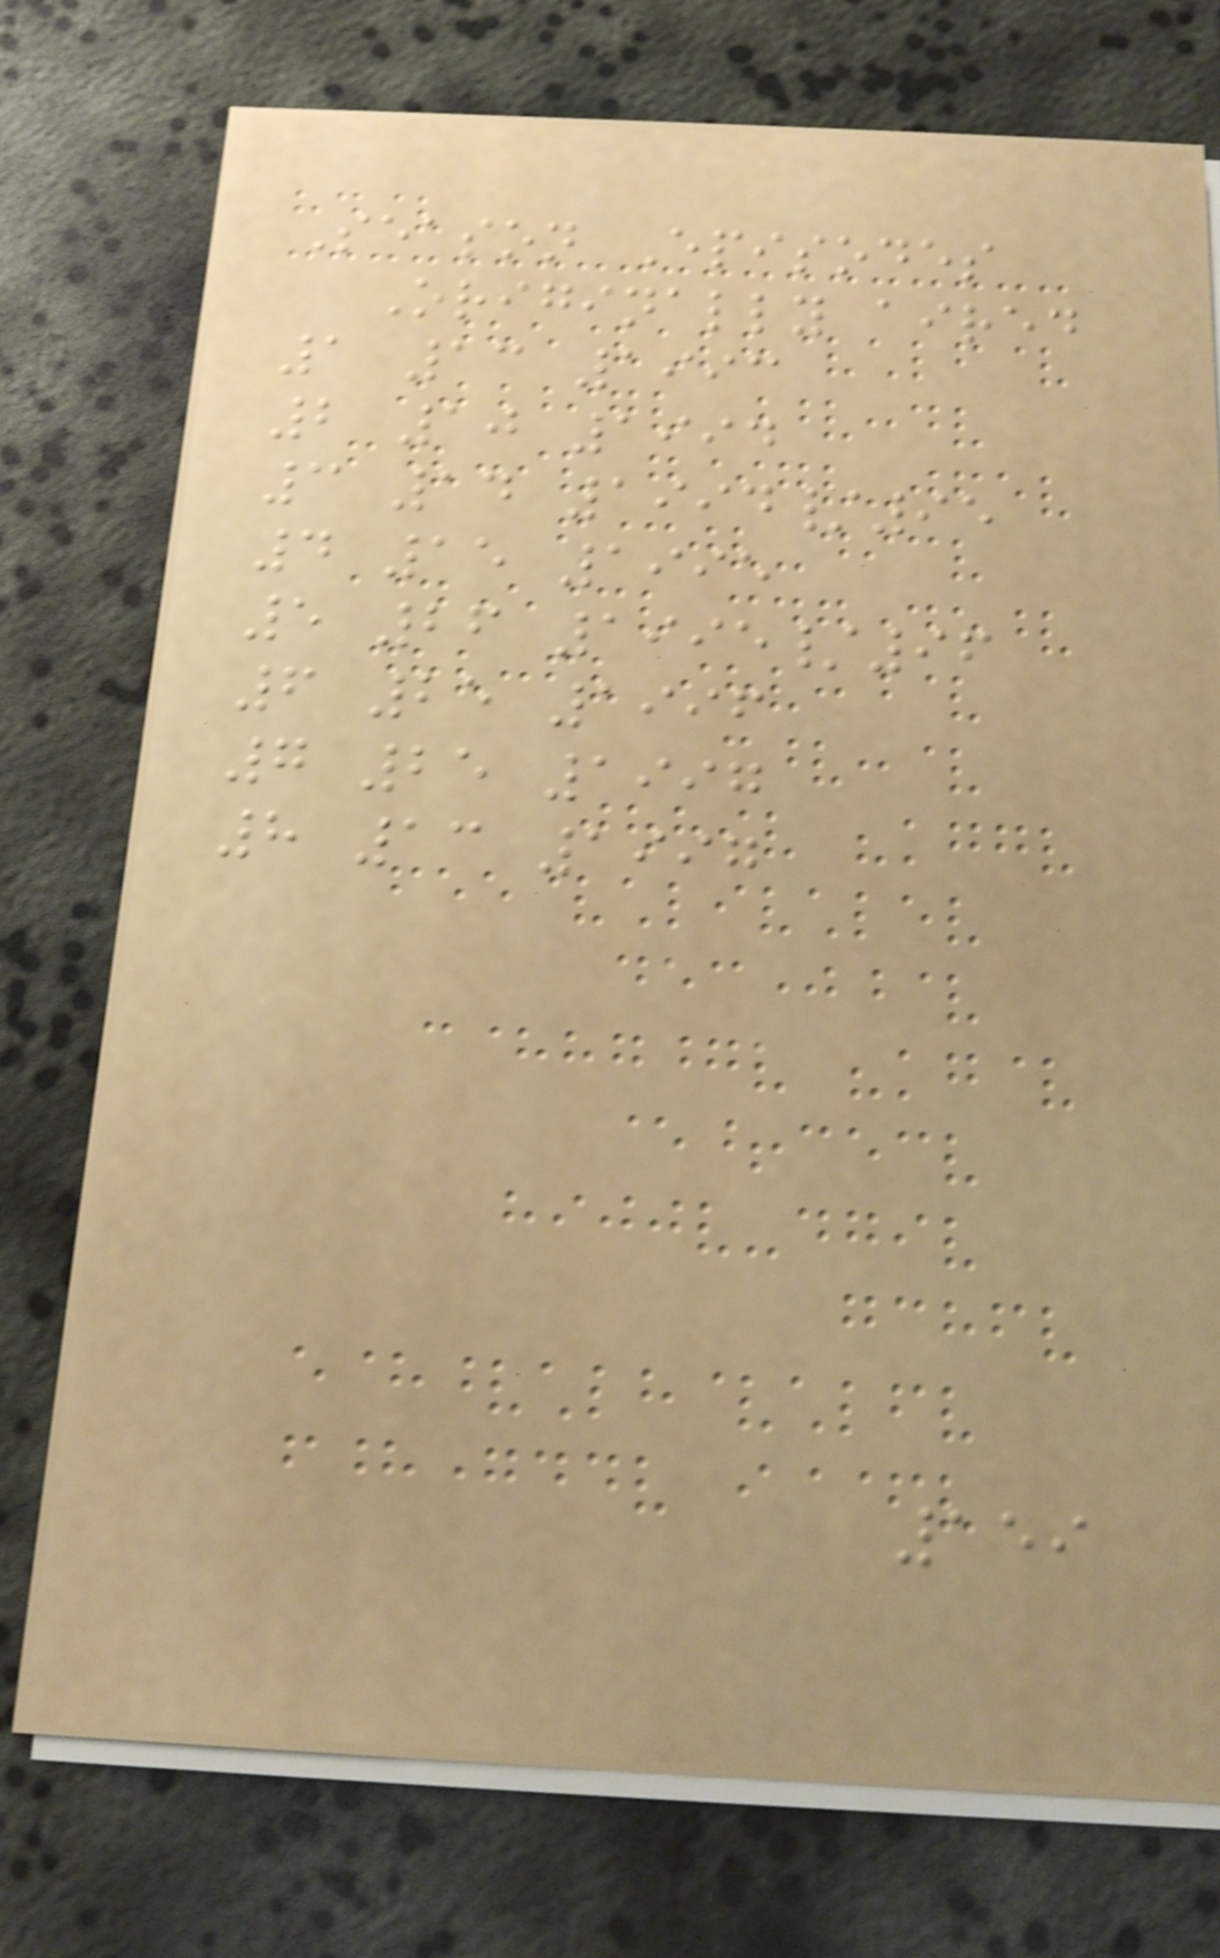Season Episodes
Originally aired
1 13 1993
2 10 1994
3 14 1994/95
4 15 1995
5 26 1995/96
6 25 1996
7 25 1997
8 13 1997
159
